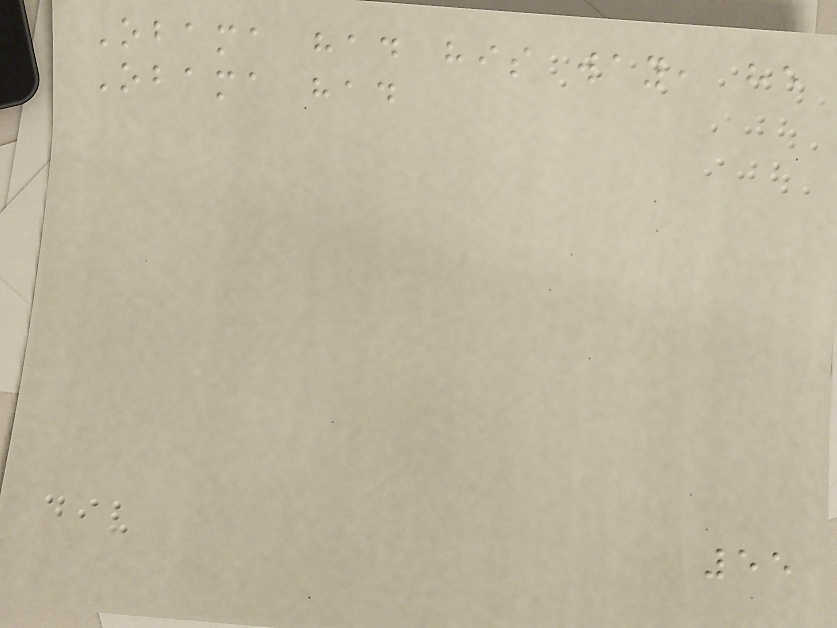Obama had his way, he
Obama had
55
